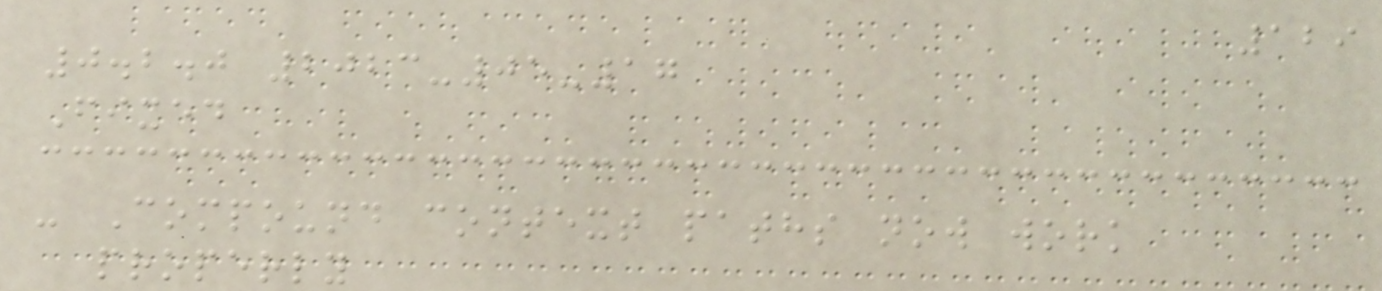129
0.2.0 2023-05-17
Fixed
- Compound context paths now work
properly
